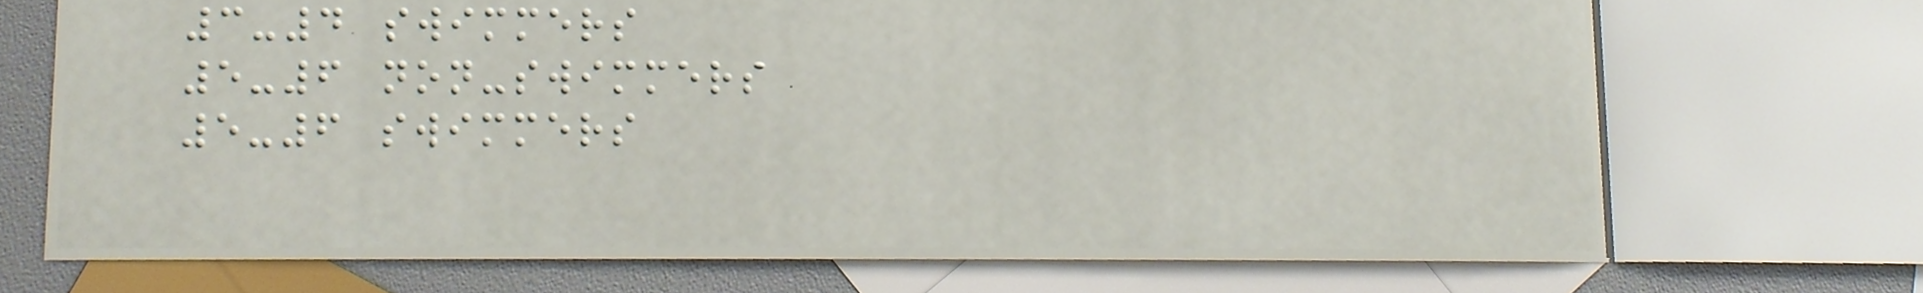3-4 swimmers
5-6 non-swimmers
5-6 swimmers
